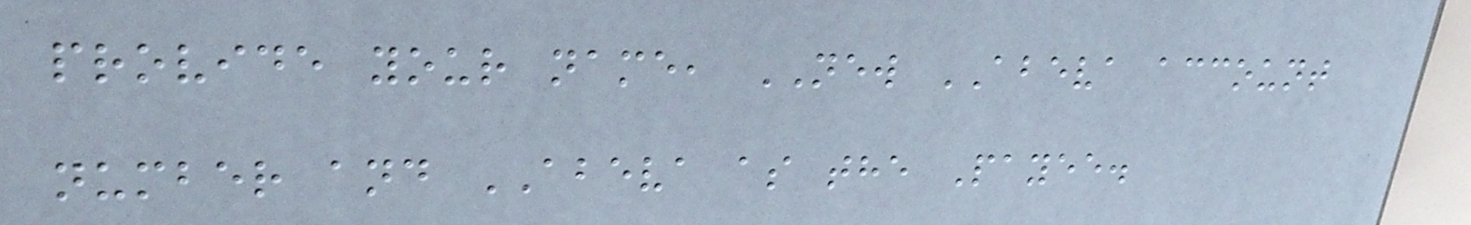provide your name, NEW ABEVA account
number and ABEVA as the Payee.
